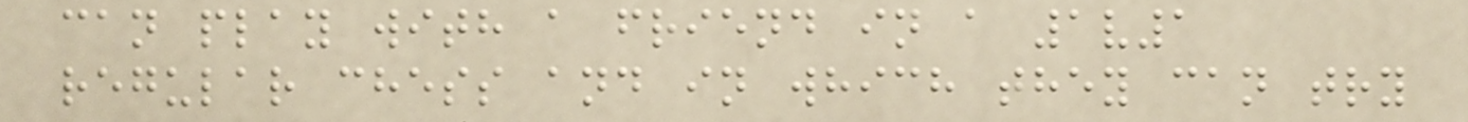can play with a friend in a 1v1
regular chess and in which they can try
